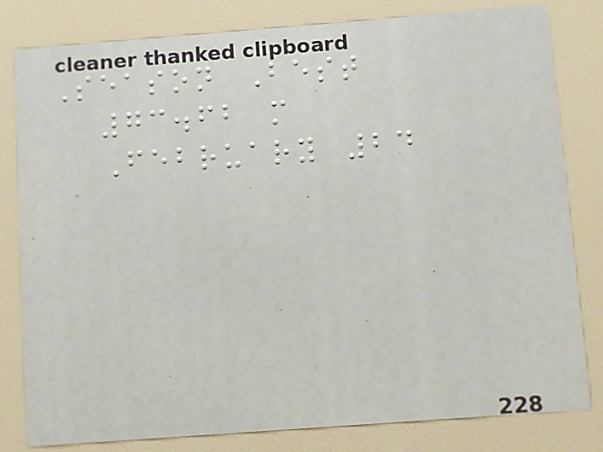Season Best
73.62 m
February 24
